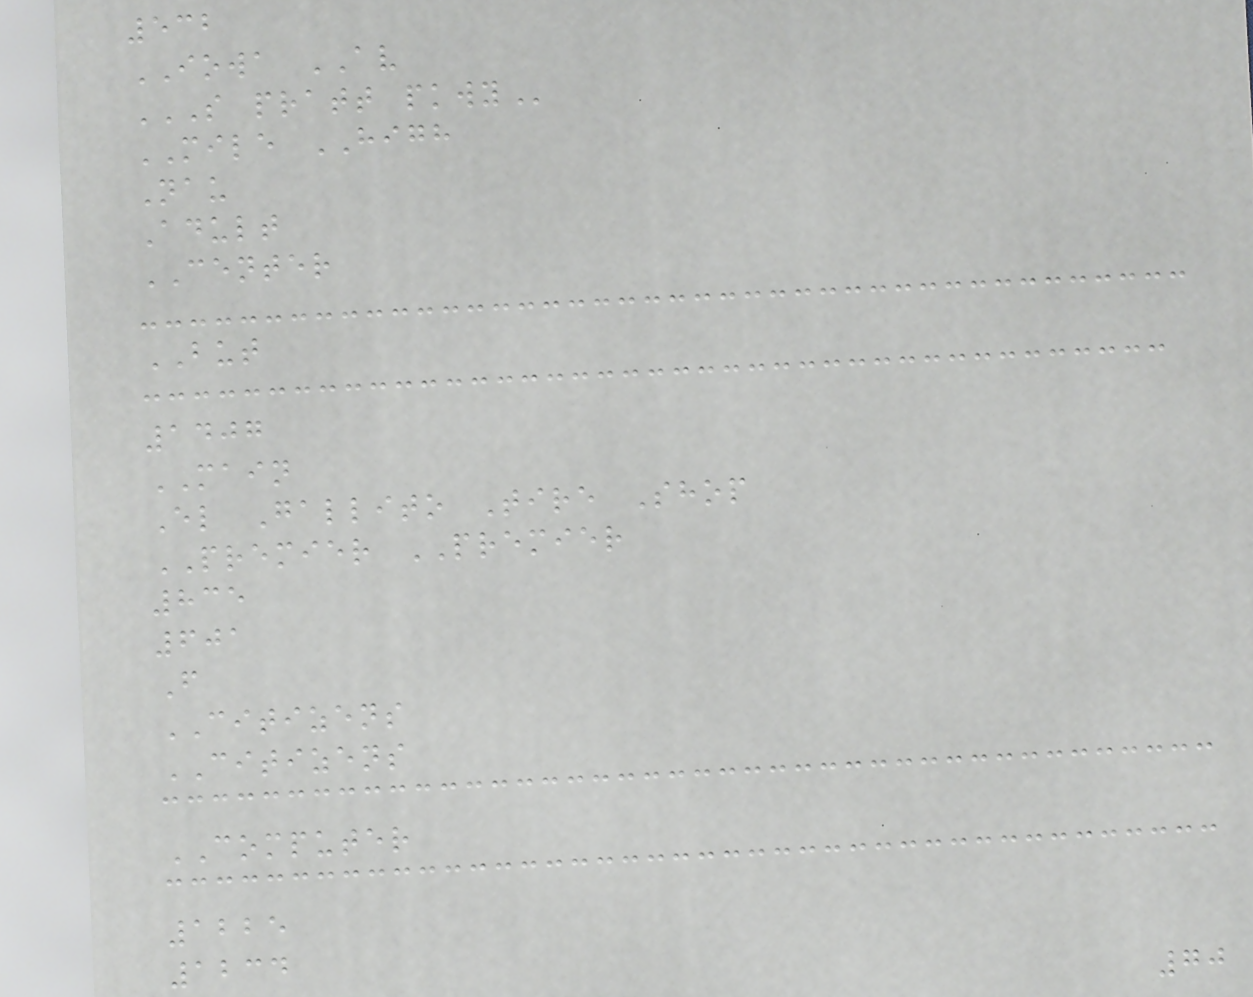532
IOWA AV
S PRATT PKWY
MILE HIGH
Nau
Adult
CENTER
BUT
1407
MAIN
El Gallito Tire Shop
PREMIER PREMIER
835
601
F
CITIZENS
CITIZENS
COMPUTER
1225
1234
70
